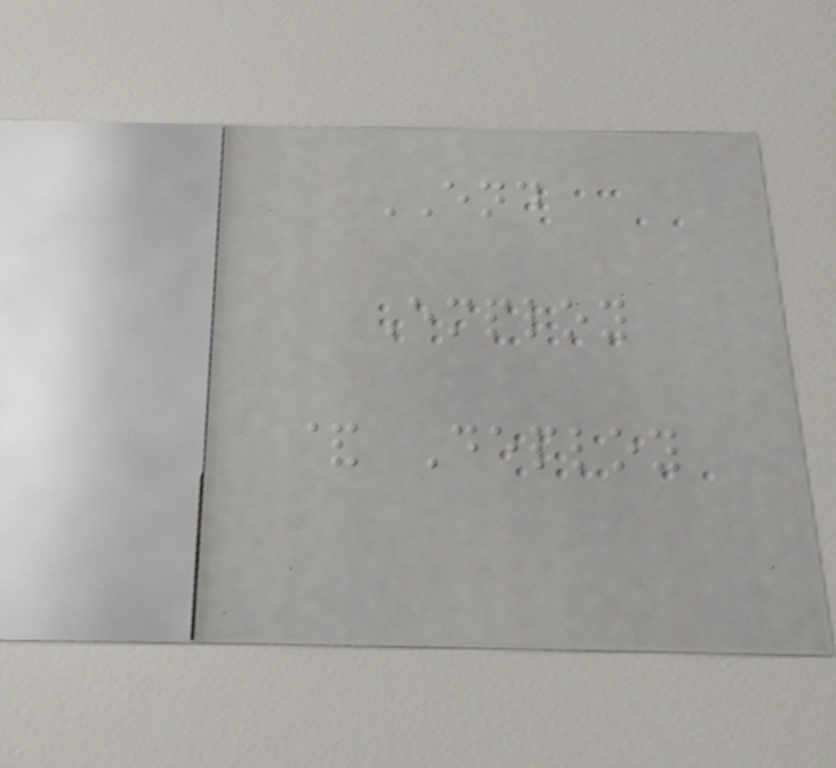END
Employ
& Deploy
